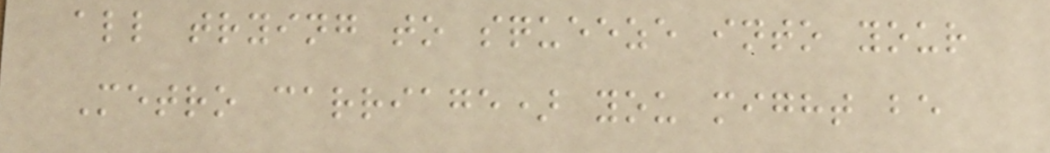all trying to squeeze into your
Metro carriage) you might be
